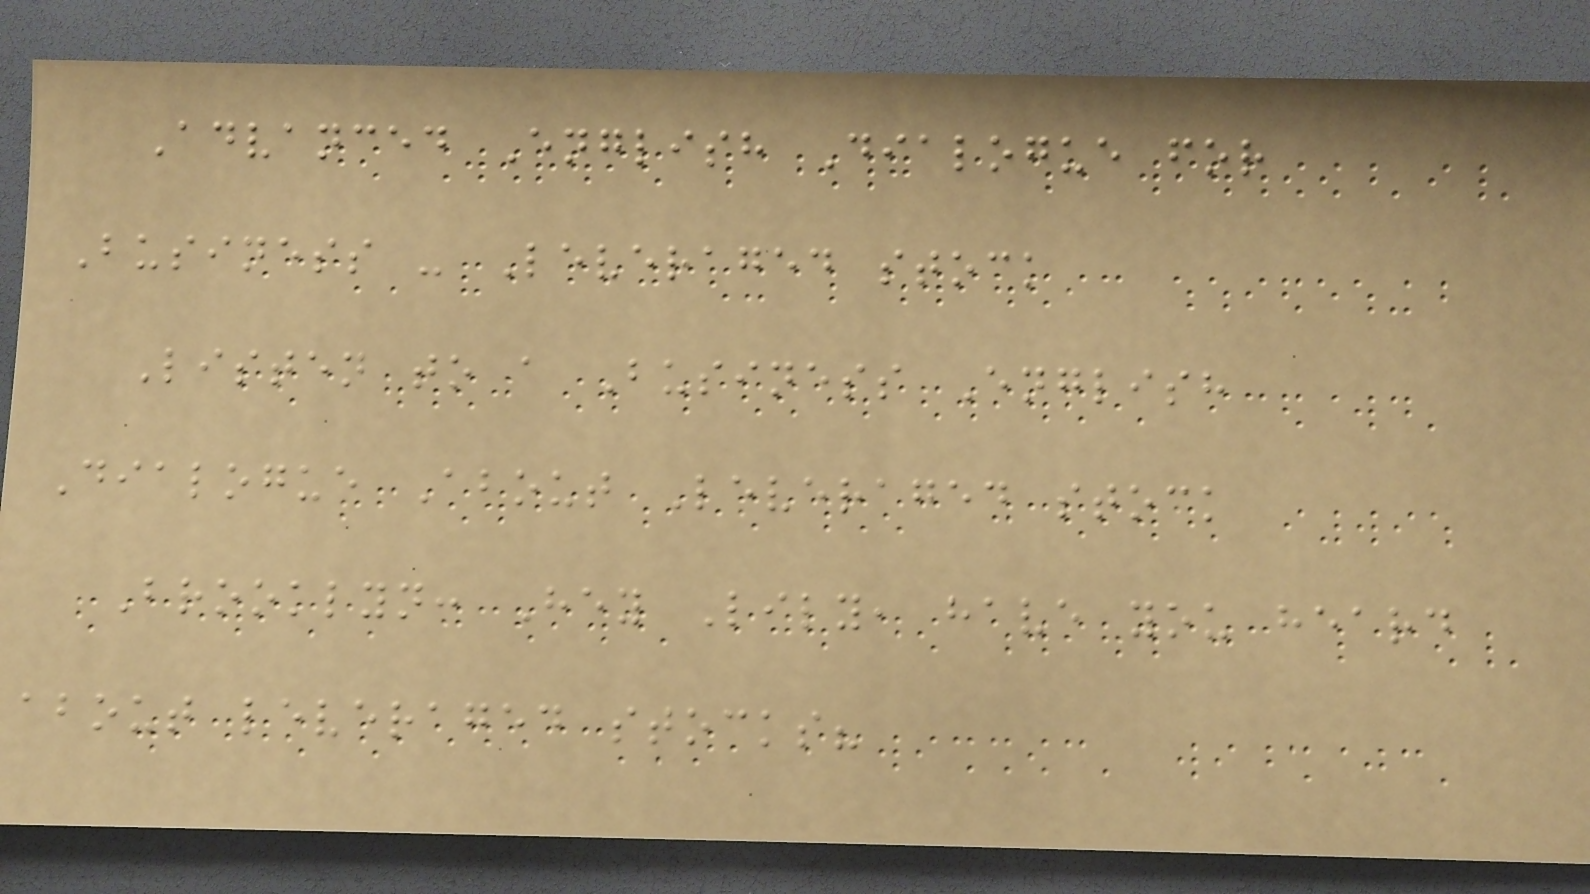Advanced English Dialogue for
Business - Leveraged stock
Listen to a Business English
Dialogue About Leveraged stock
Brooklyn: Hey Lily, have you heard
about leveraged stocks?
